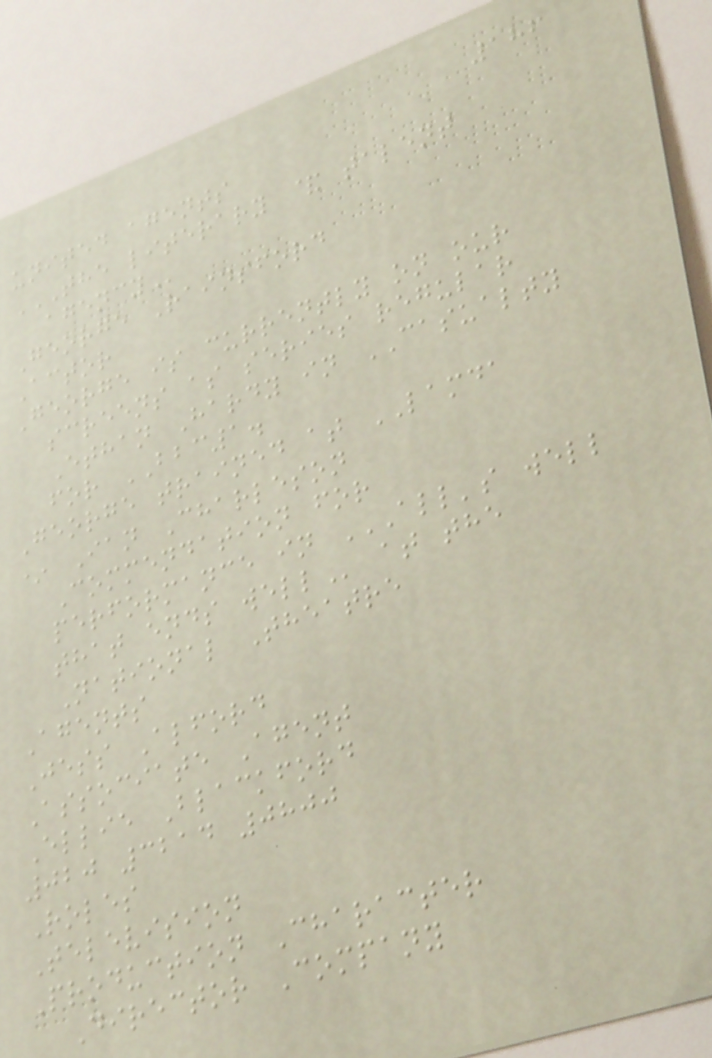186
united agents
THE LITERARY & TALENT
AGENCY
George Rainsford
Actor
George is currently on our
screens as series regular
Ethan Hardy in CASUALTY
for BBC1.
George trained at LAMDA
* Ian Charleson
Commendation for
performance in ALL'S WELL
THAT ENDS WELL at the
National Theatre
Agents
Jess Alford
Associate Agent
Ellie Blackford
020 3214 0800
Roles
Television
Production Character
Director Company
